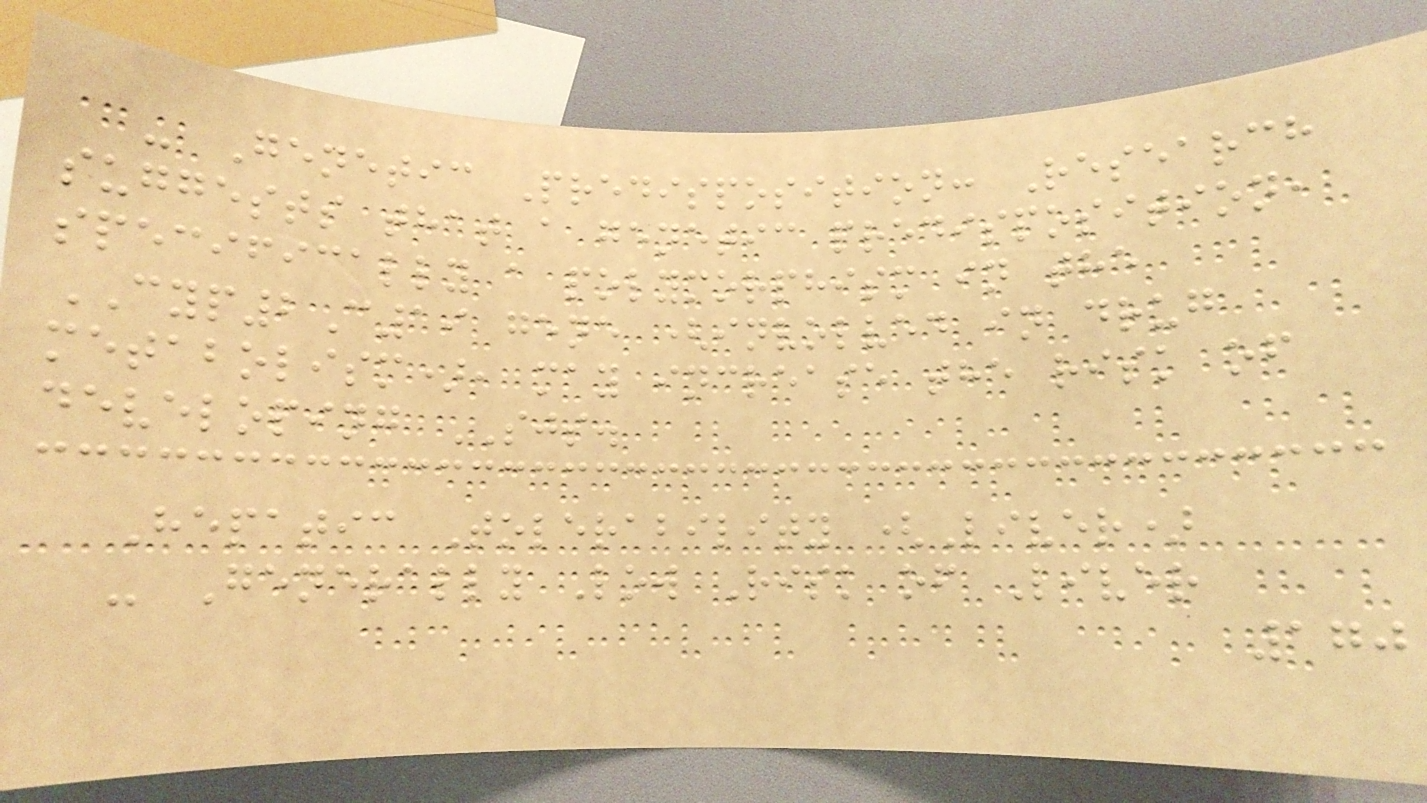- Genetic Predisposition: Research
suggests that a genetic predisposition,
specifically a polymorphism in the
CYP2C19 gene (involved in drug
metabolism), may increase the risk of
developing SJS.
Hepatic Tolerability (Liver)
- Generally Low Risk of Liver
170
